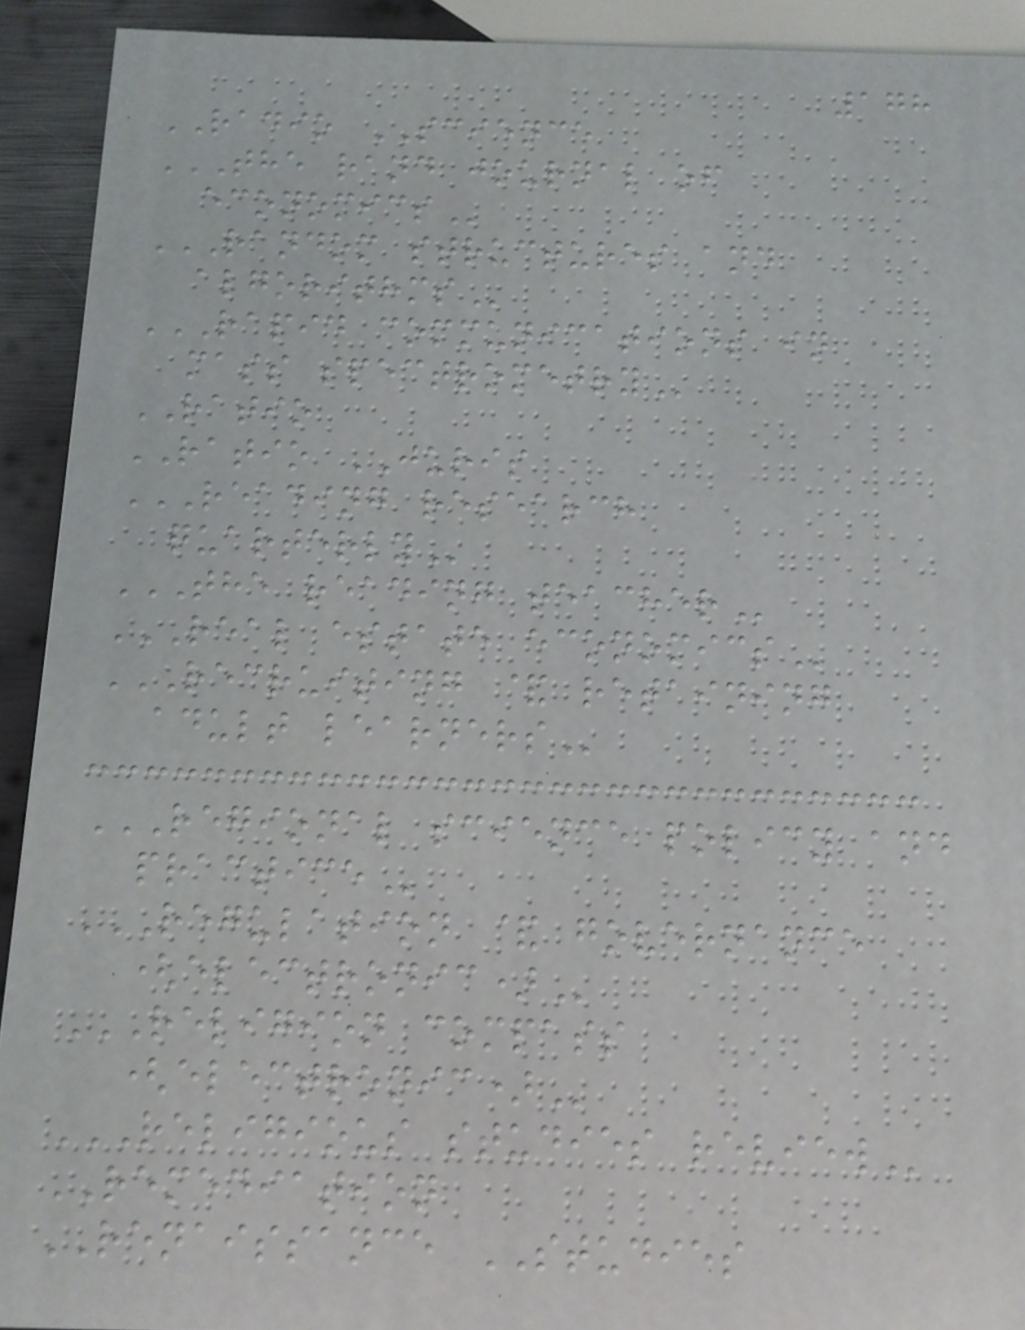178
RADIO SCIENCE
THE RAND JOURNAL OF
ECONOMICS
RANDOM STRUCTURES AND
ALGORITHMS
RAPID COMMUNICATIONS IN
MASS SPECTROMETRY
RATIO
RATIO JURIS
READING RESEARCH
QUARTERLY
THE READING TEACHER
REAL ESTATE ECONOMICS
RECRUITING & RETAINING
ADULT LEARNERS
REGIONAL SCIENCE POLICY AND
PRACTICE
REGULATION & GOVERNANCE
(ELECTRONIC)
RELIGION COMPASS
(ELECTRONIC)
RELIGIOUS STUDIES REVIEW
REMEDIATION
RENAISSANCE STUDIES
